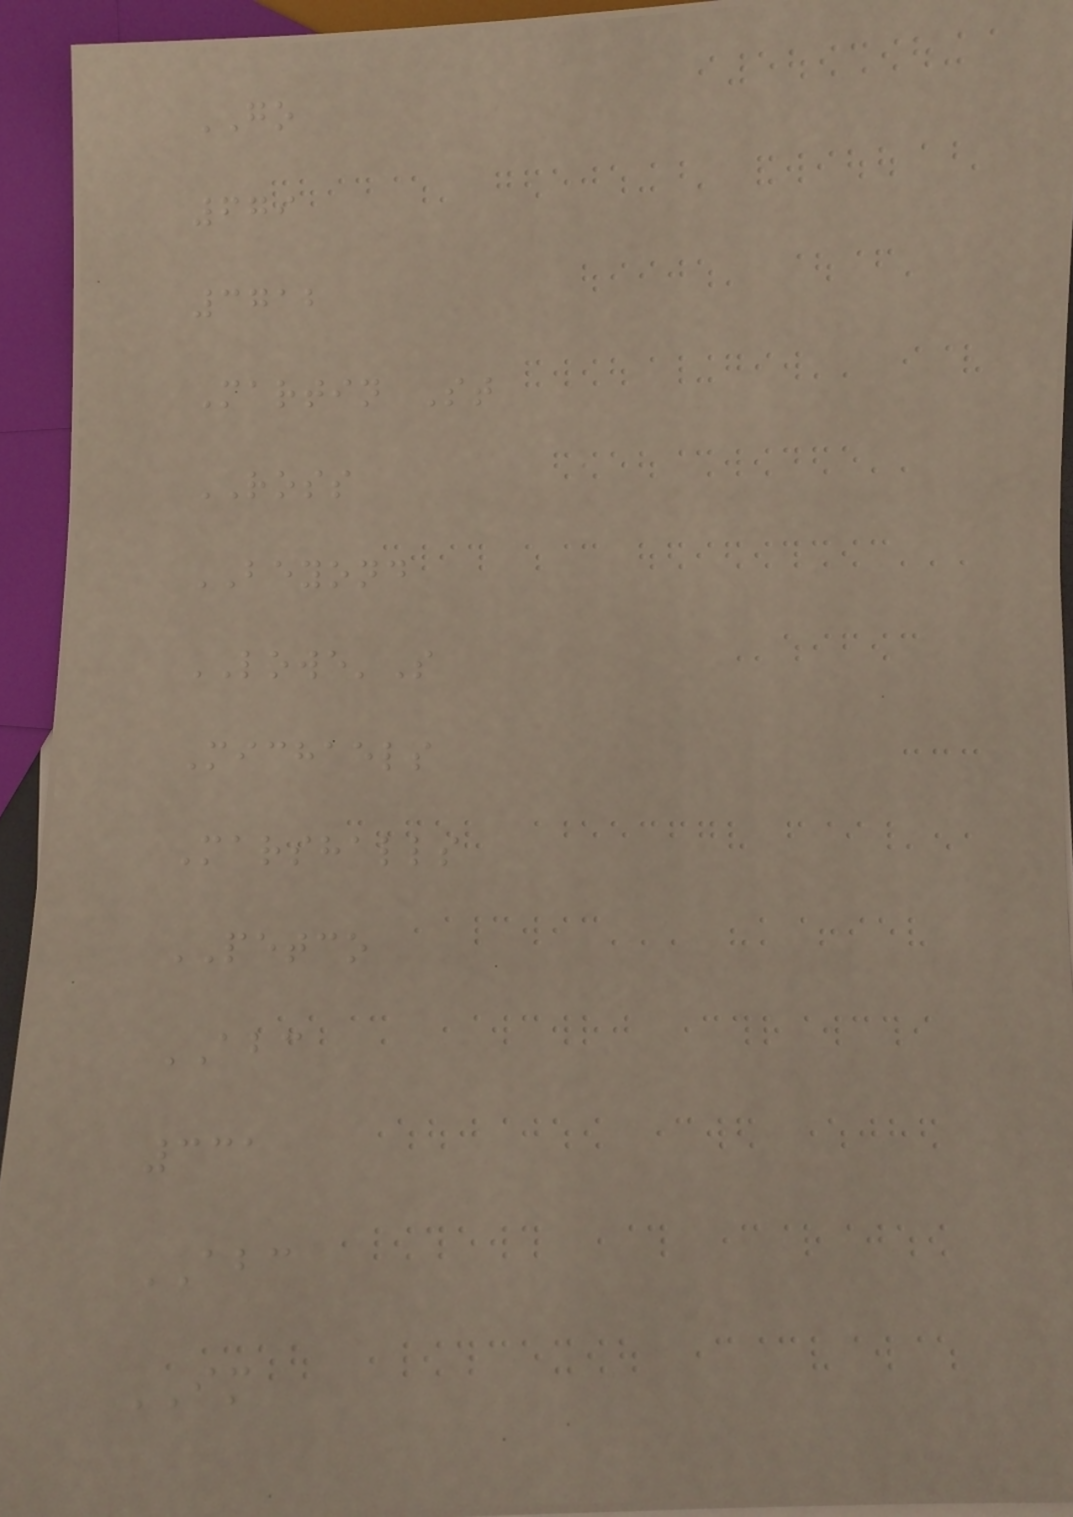GO
679
3712
Martin St
ROSS
BEYOND
LOWE'S
Michaels
Marshalls
PETCO
ABC
331
ABC
IM
